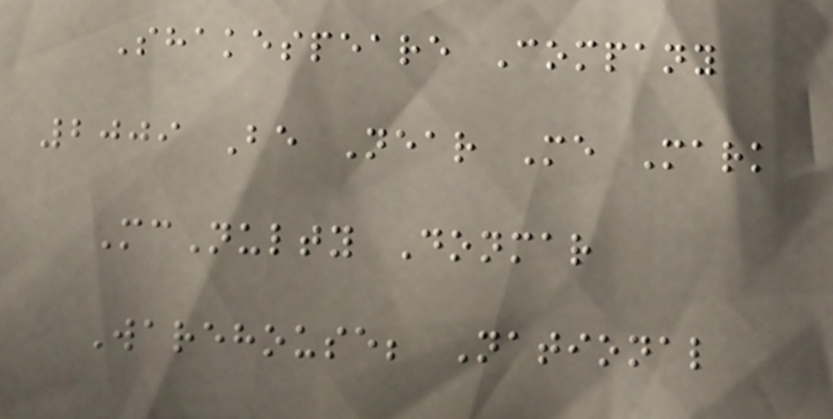Shakespeare Company
2009 Be Near Me Mark
McNulty Donmar
Warehouse; National
